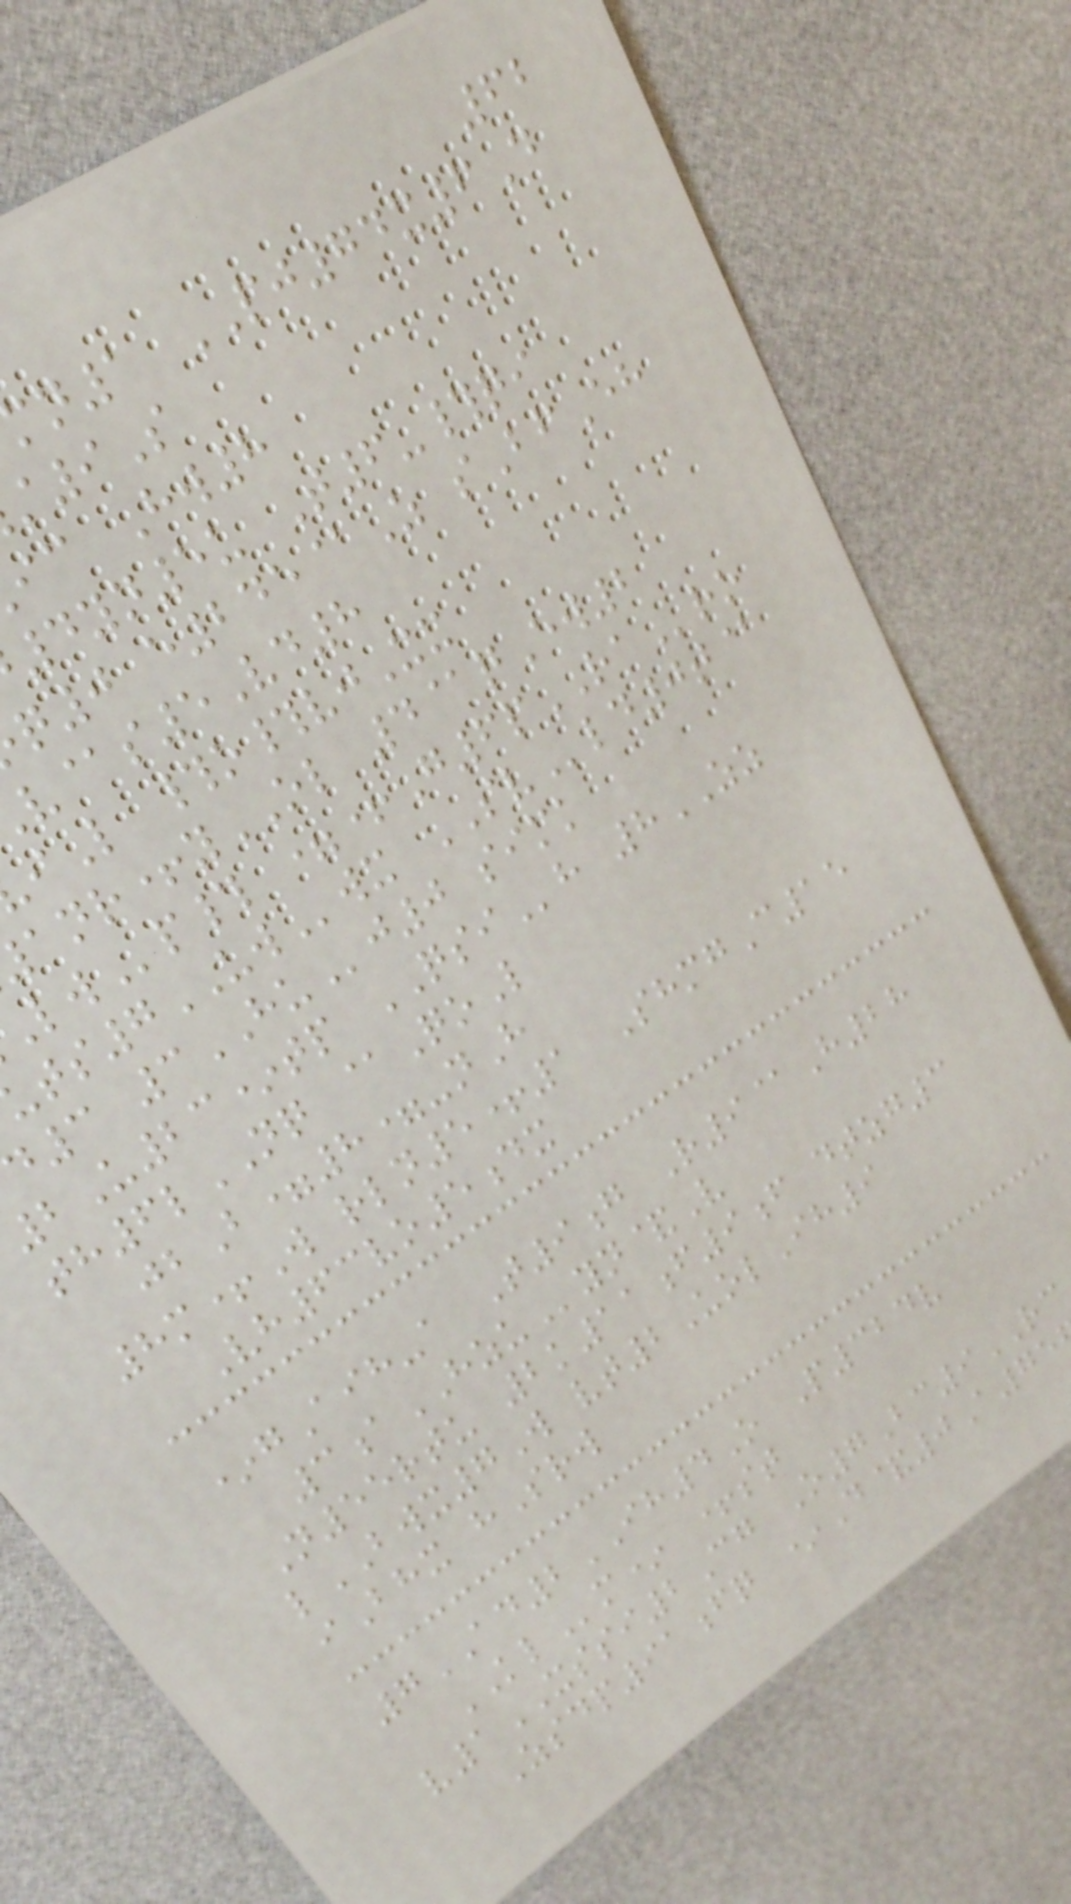62
n1 PJ74x6D
9S
ic Hw8
4yn5u T6-#qi
q0 e245@Z sBfEh
@s5Vd8
iL #o#vjXx
nr+yOL 4@qEw2
p# =+G6pRAro
ts7UWwx SVld0t@
d3 3HUj0 simk
2U23*tp QSIh 8ZZ
th6lNQ @QoL
jbB=8=-nH
8m+W rln5+1 ShmgC15
Vh63vo5dx
*gAih-a T9g R9@H28
3aHZUyn&V
N55rtu 2k11f9f dtzg3
lBWX7W vt2UolIh9
iBhx hSrw
7AD2IH4O P324v
KLm* +st
v1XSSI2Cg O7Bc9RC
Zsdp91fq *D&0A75
